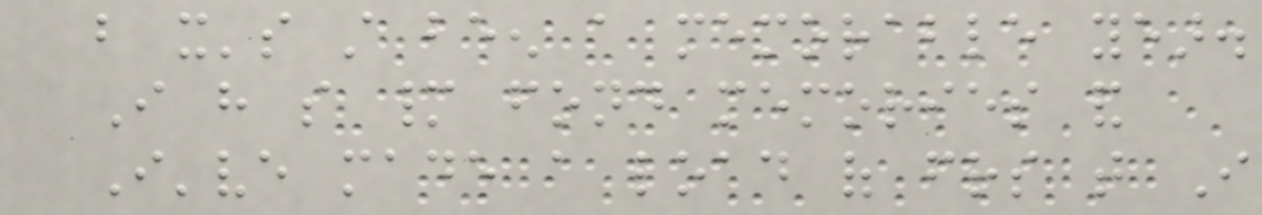but it's still been a memorable year.
I have so many fond memories and
I've made a load of friends that I
